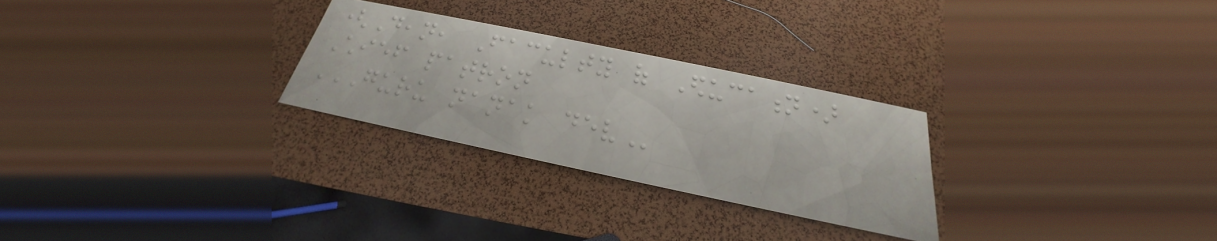(Dean, Faculty of Education)
Chief patron
GURU NANAK DEV
